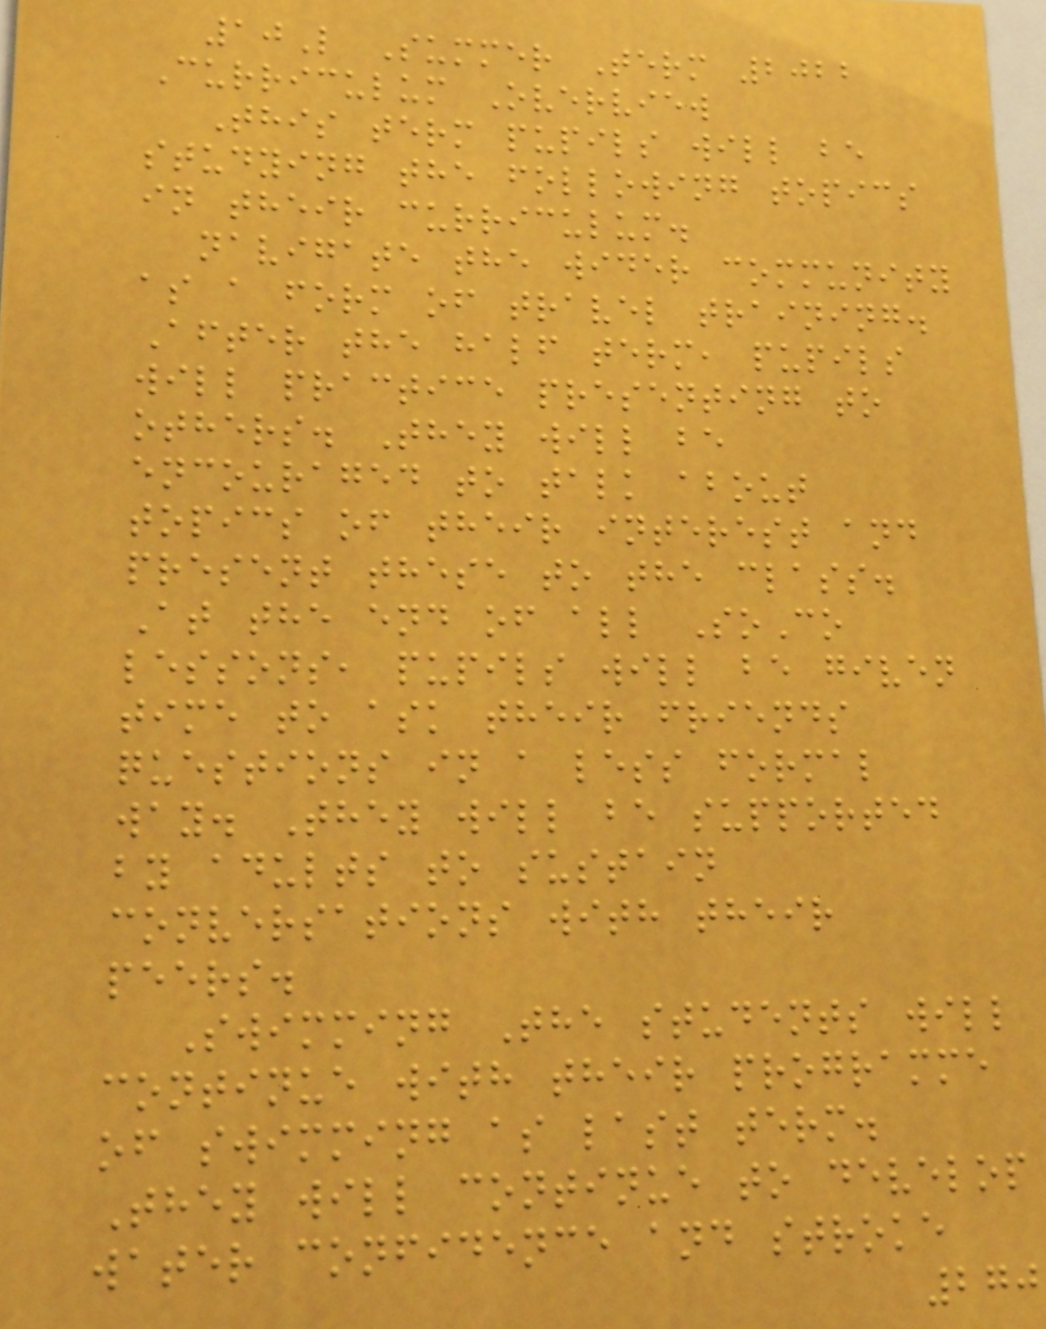10L Summer Term 2022
Curriculum Overview
This term pupils will be
studying the following topics
in their curriculum.
navigate the wider community
as a form of travel training.
After the half term, pupils
will practice presenting to
others. They will be
encouraged to talk about
topics of their interest and
present these to the class.
At the end of all SoCo
lessons, pupils will be given
time to ask their friends
questions in a less formal
way. They will be supported
by adults to sustain
conversations with their
peers.
Swimming The students will
continue with their programme
of swimming as last term.
They will continue to develop
water confidence and stroke
270
